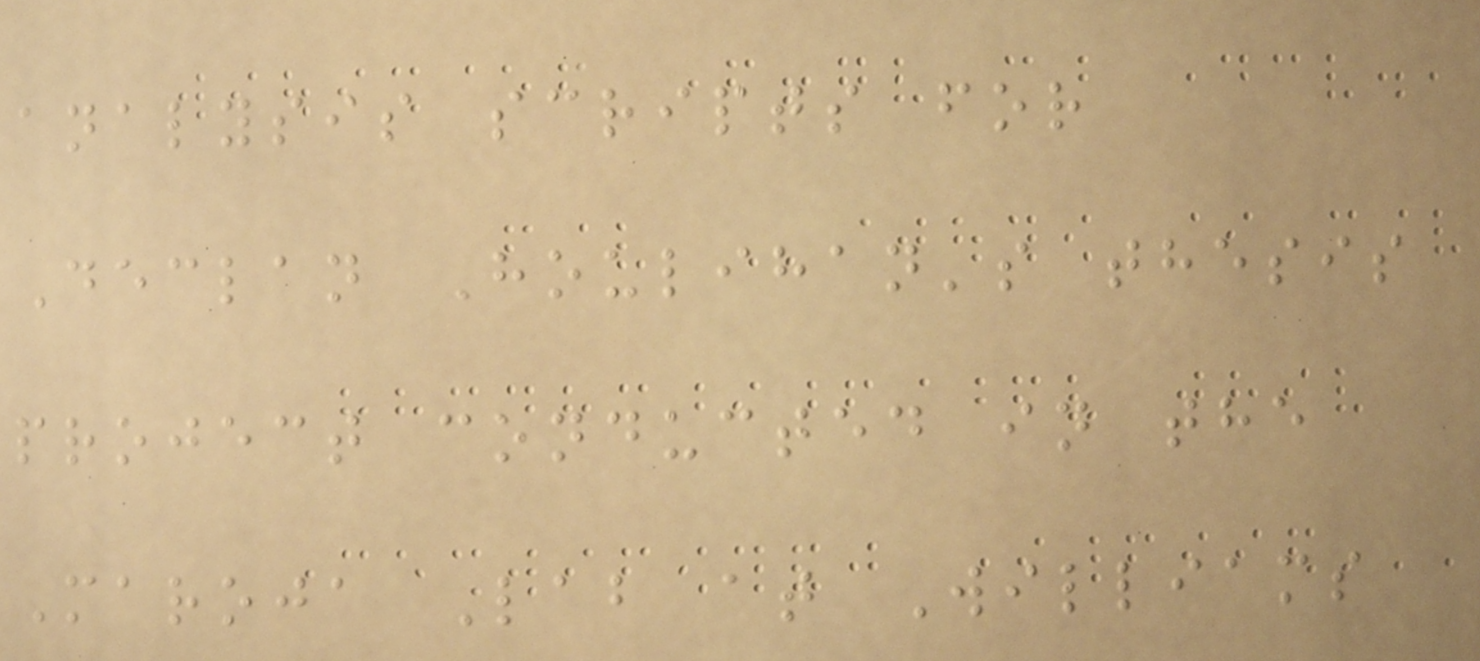analysis scripts for
Declan Houlihan's thesis
project conducted in the
Maroja Lab at Williams
